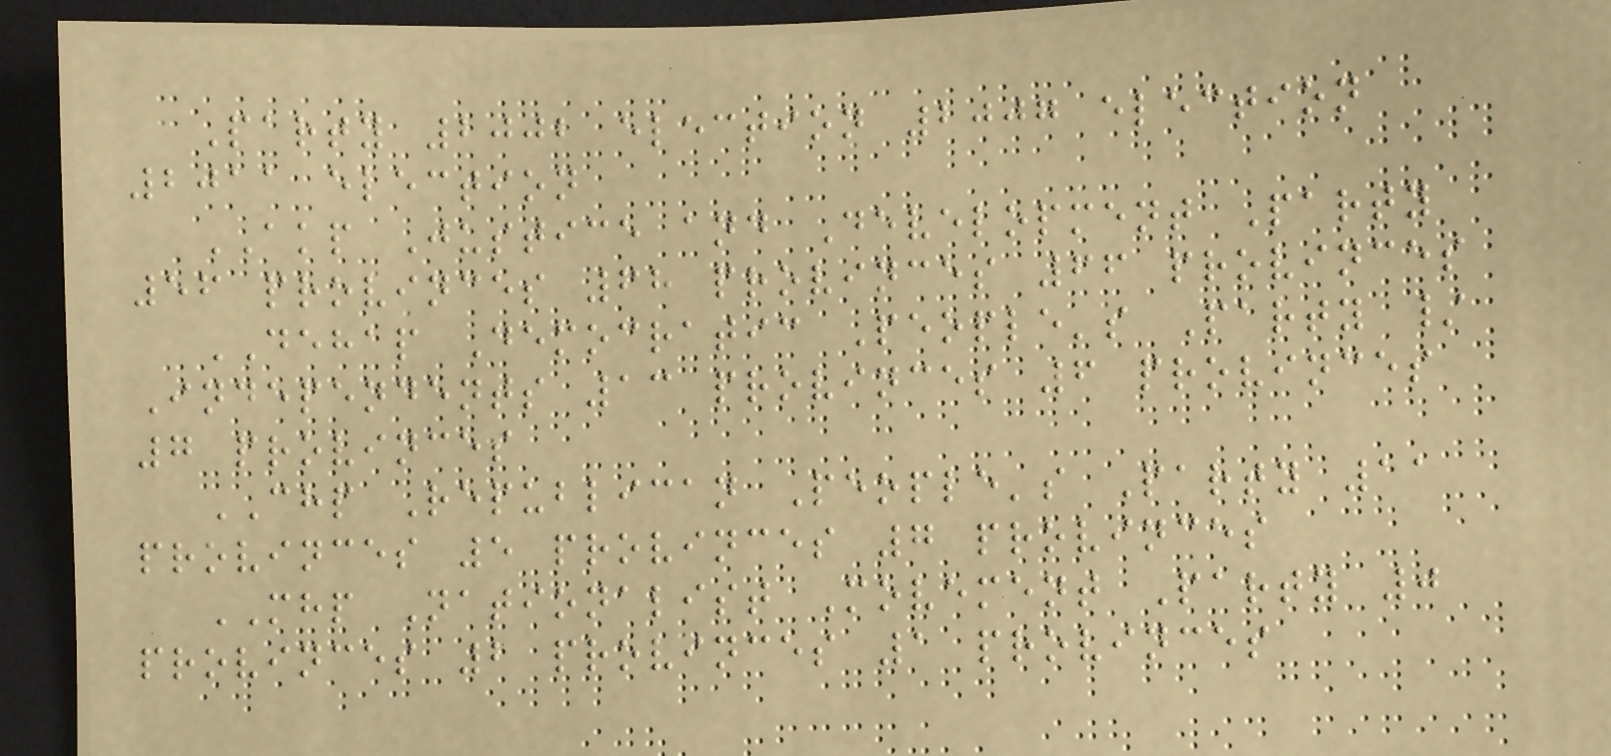Party 2002 election 2007 election
2011 election
AKP Justice and Development Party
56 provinces 68 provinces 66 provinces
DEHAP Democratic People's Party /
Independents 13 provinces 6 provinces
7 provinces
CHP Republican People's Party 11
provinces 5 provinces 7 provinces
MHP Nationalist Movement Party 0
provinces 2 provinces 1 provinces
